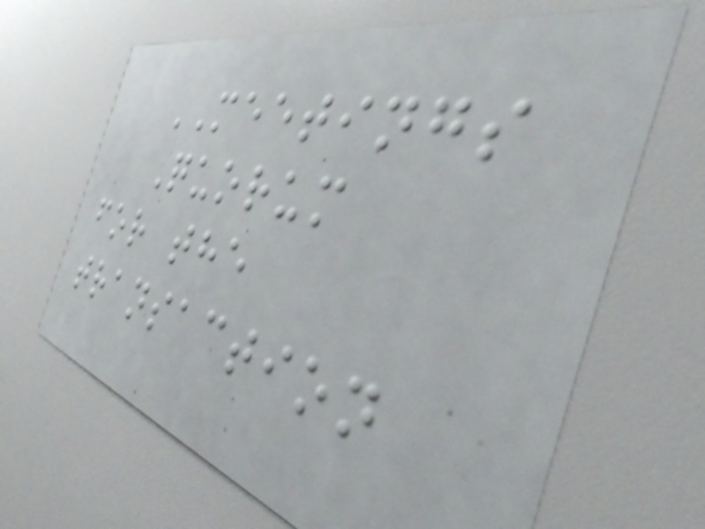MEETINGS
Quorum
for the
transaction
